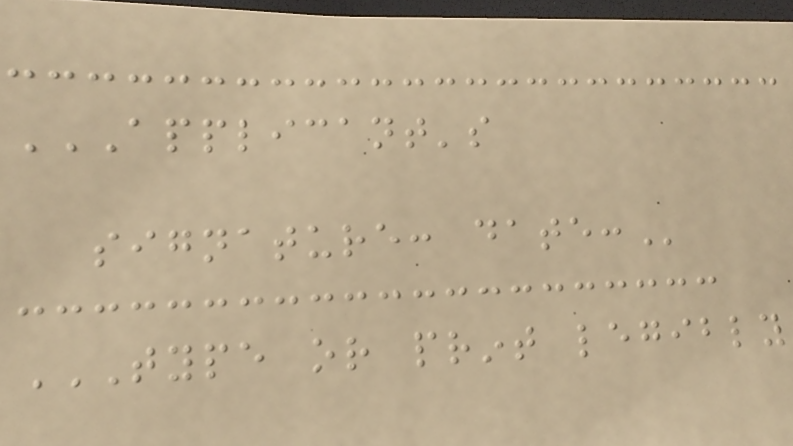APPLICANT'S
SIGNATURE: DATE:
TYPE OR PRINT LEGIBLY
